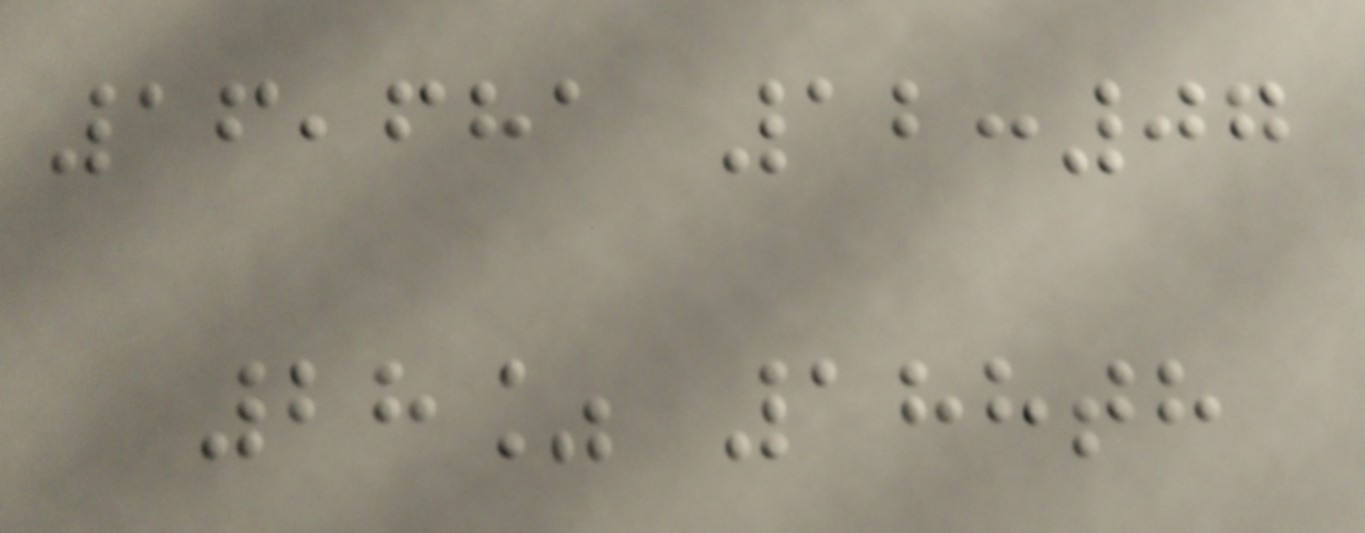16,681 12:07
28% 188th
